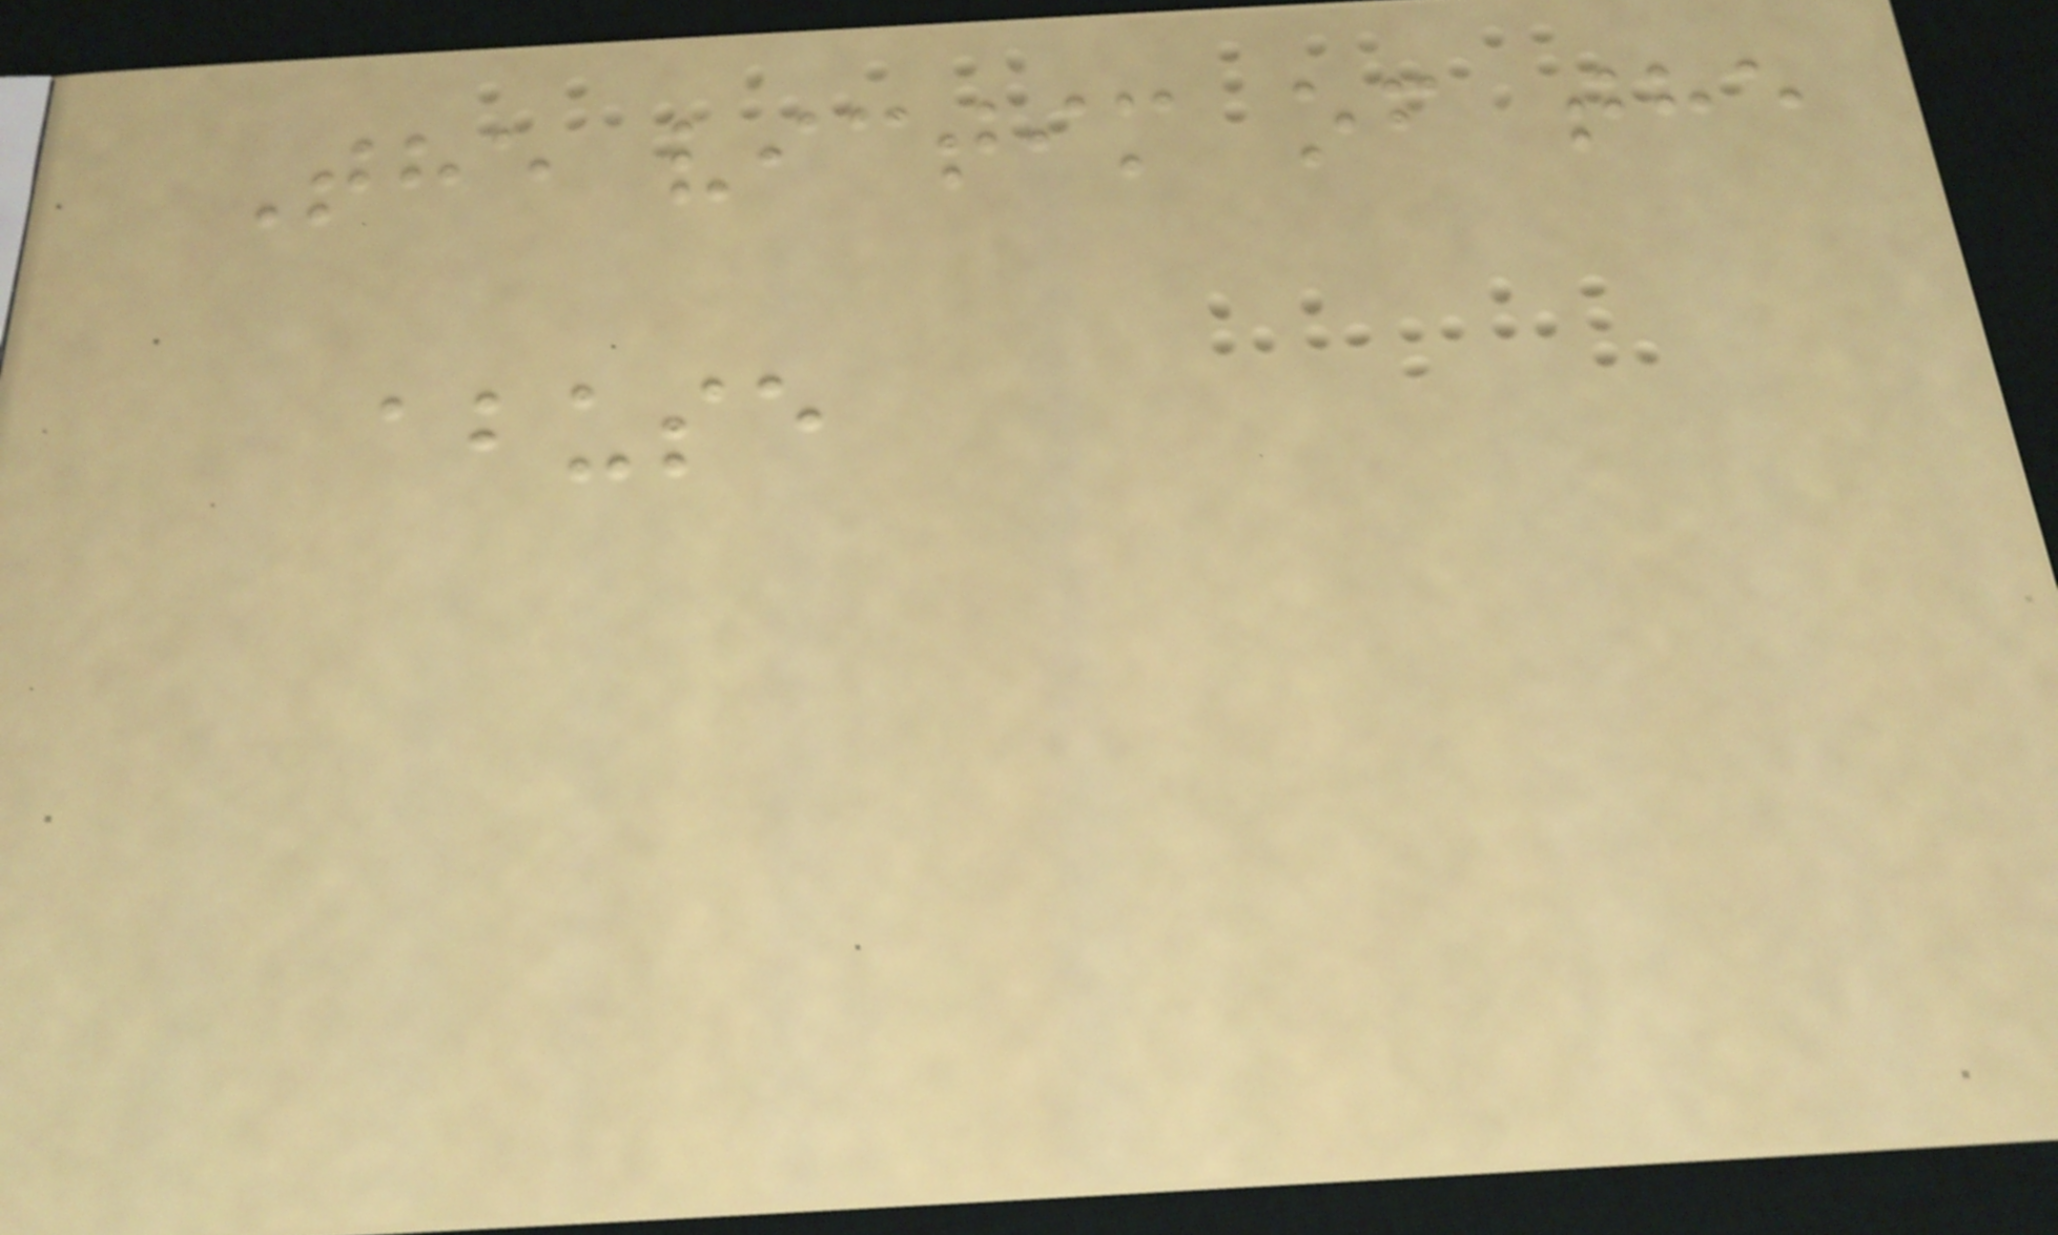The victim of the
abuse
